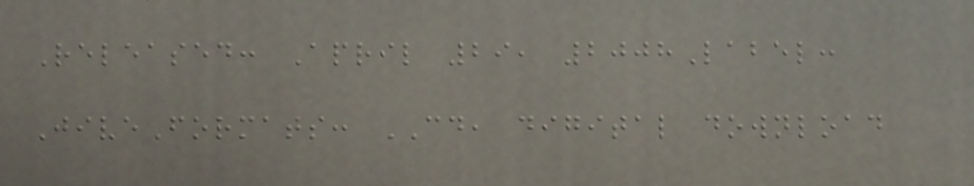Released: April 29, 2008Label:
JiveFormats: CD, digital download
